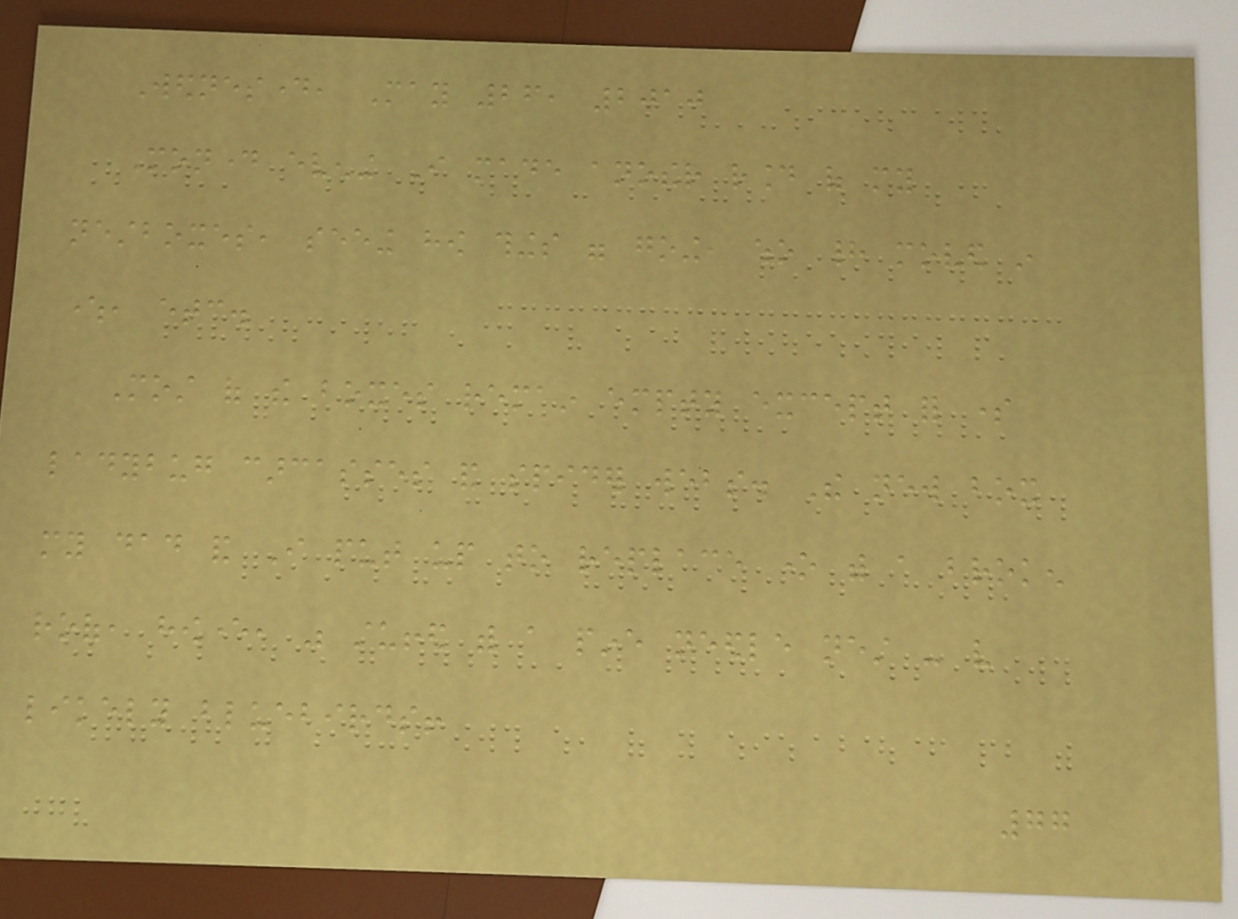Wednesday, May 26, 2010
Monday evening I made another round of my
nestboxes, seeing how things were going, who had moved in
where, etc.
Most of the boxes remain empty except for some
ladybug carcasses and spider webs. The new box
my dad and I put up to replace one with a broken
roof, however, was stuffed with a pine needle nest - very
likely bluebirds!
77
